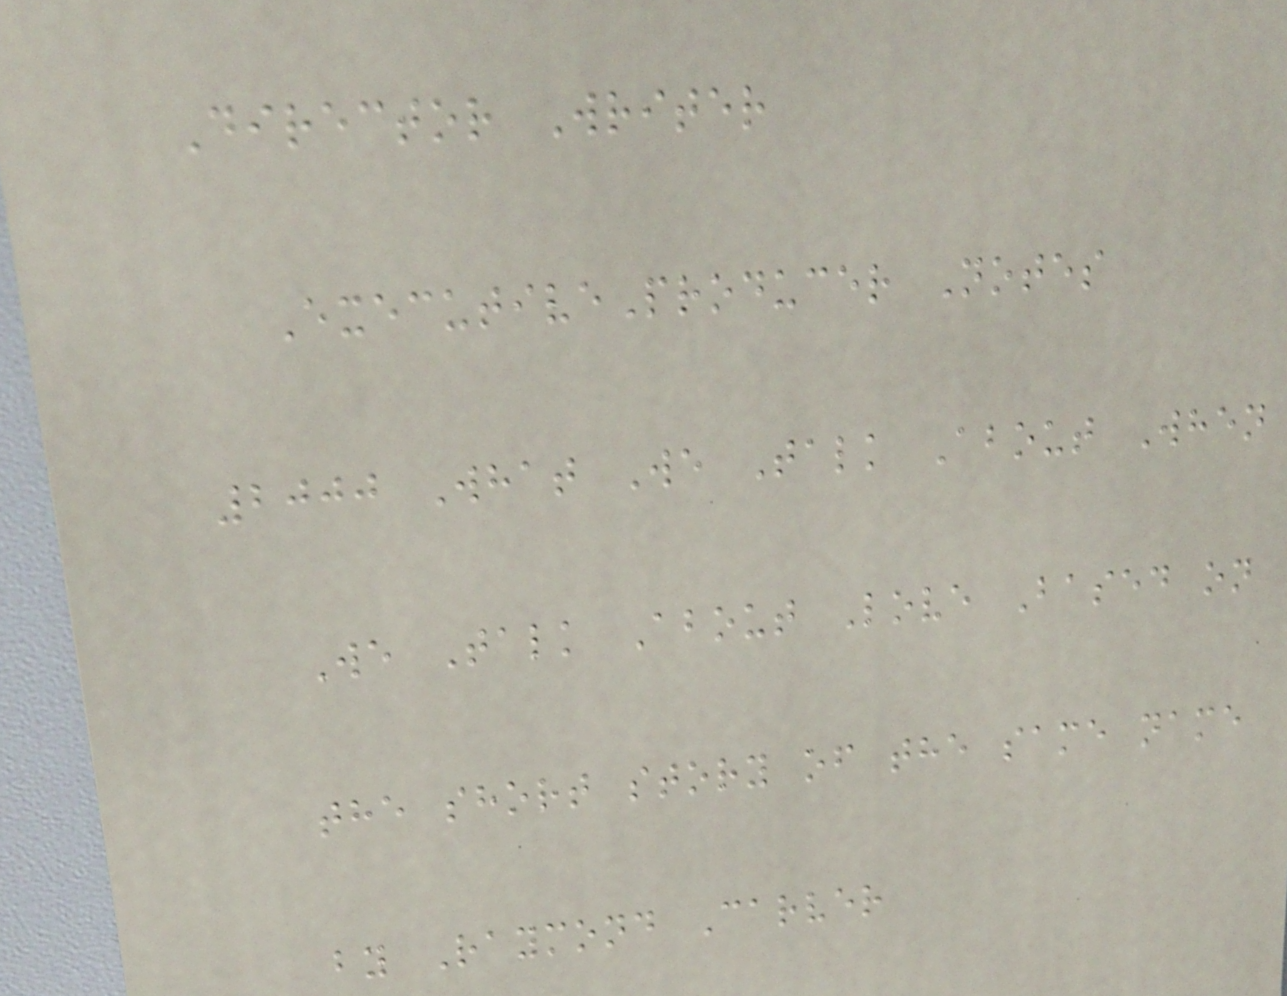Director Writer
ExecutiveProducer Notes
2000 What We Talk About When
We Talk About Love Based on
the short story of the same name
by Raymond Carver
